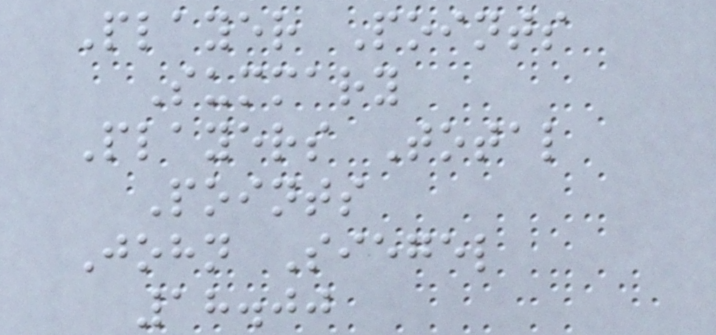Player Points
Summary
Players Total
Points
John Siegel
18.00
